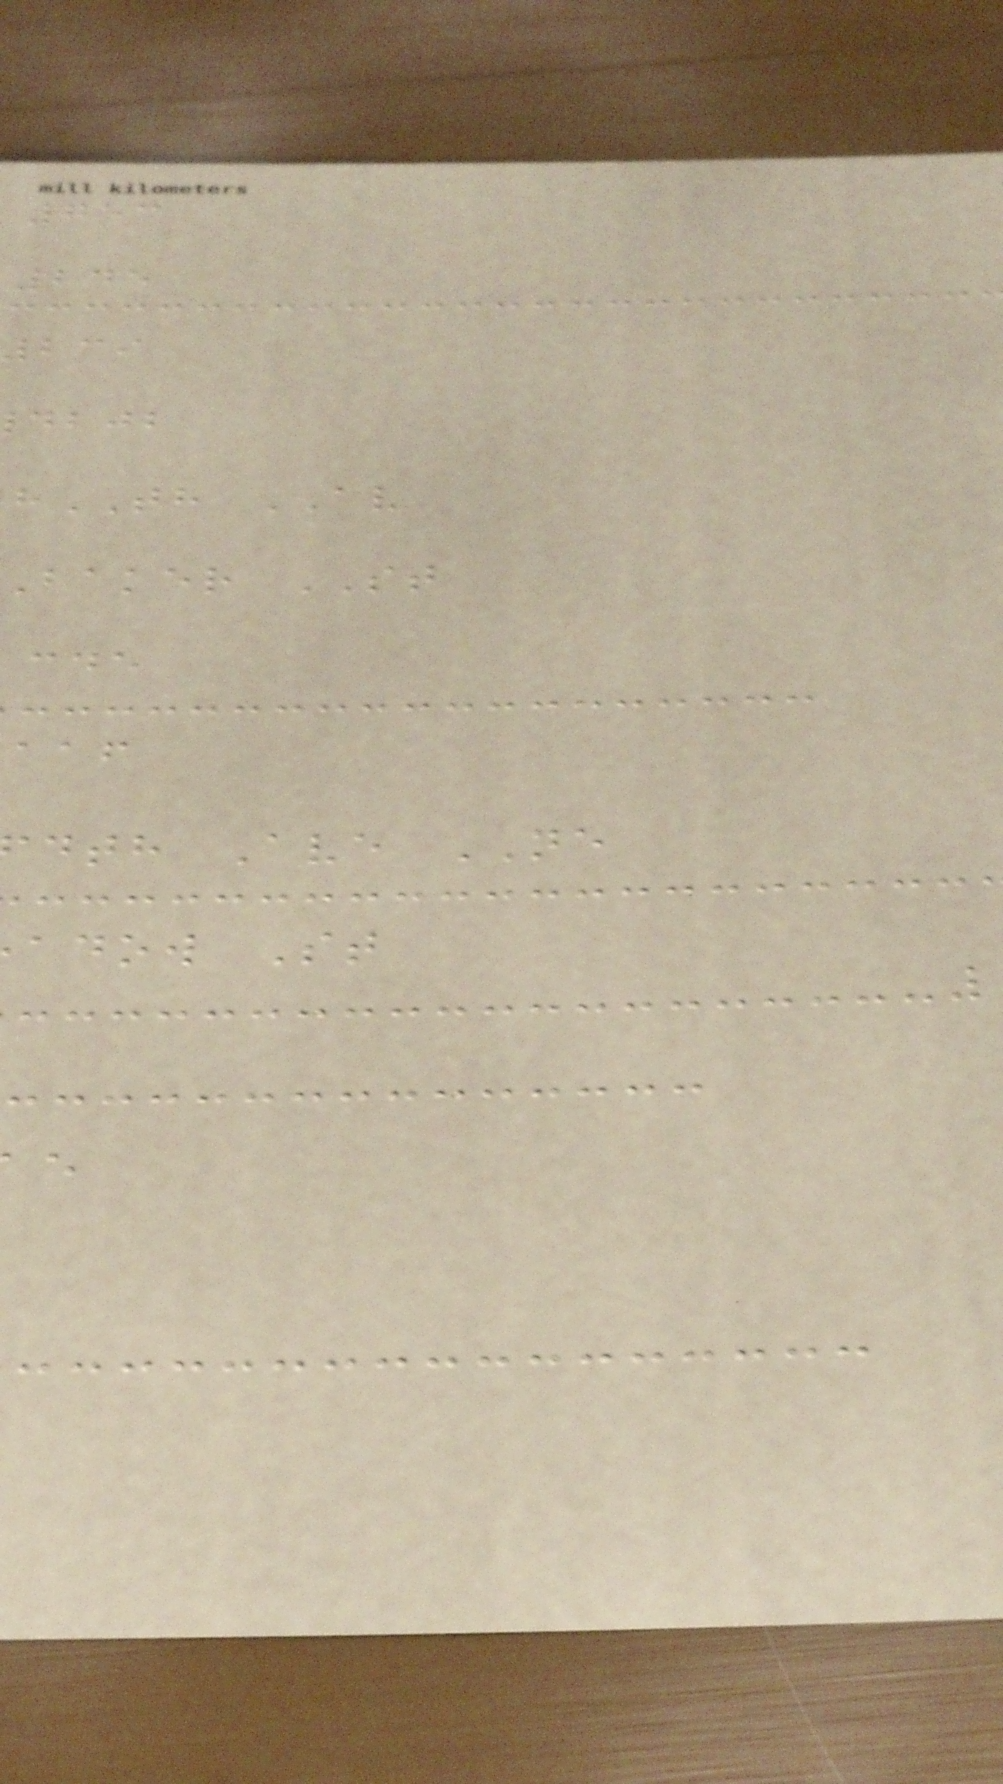753
245
dbjb
TH AV
baker ST
dth Ave NE
adow St
